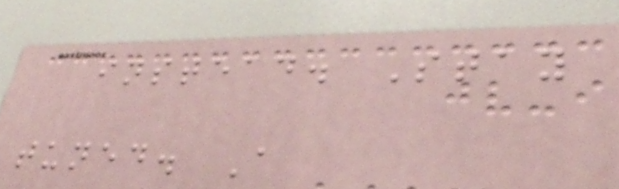instead. Stay
tuned. A
